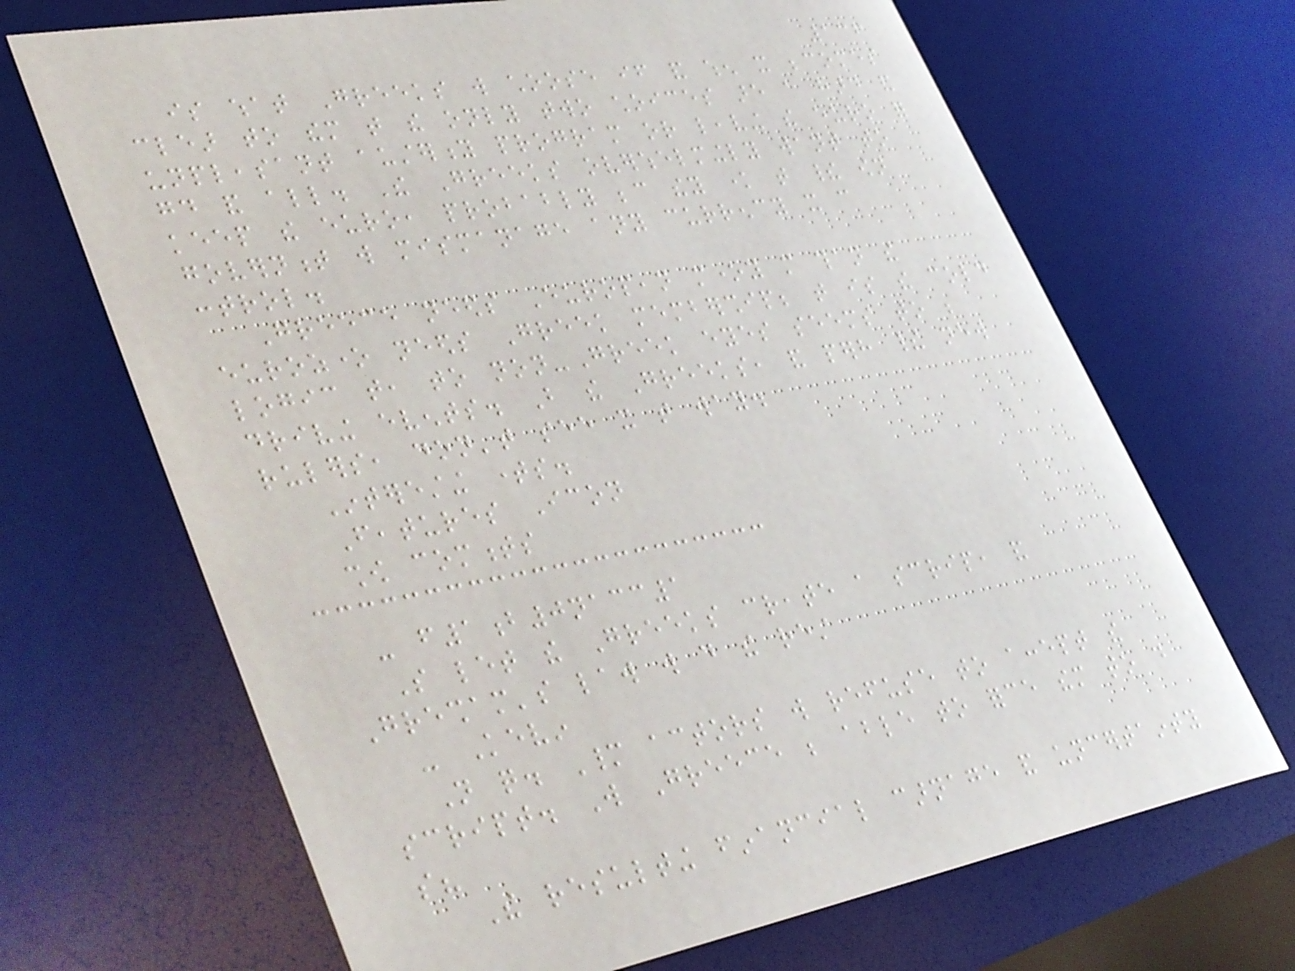136
is what Greeks will choose if and when it becomes
clear to them that the only two choices are a hard and
unpleasant austerity program or leaving the euro for
good and all. The Greeks overwhelmingly want to
keep the euro, probably because they know that their own
government will mismanage any currency it can
control.
Greece needs European money more than the
eurozone needs Greek membership; that is the cold
logic that, to non-Greek eyes seems to be
driving events. But the Greeks, and perhaps their new
rulers, don't see it that way.
Interesting times.
Features Icon
show comments
- f1b0nacc1
So let the Greeks create a scrip, and
Gresham's law will do the rest
- Kevin
Not quite. Many actors will refuse to accept the
script. Will Greece be able to force them to do
so?
The resulting financial carnage and uncertainty
